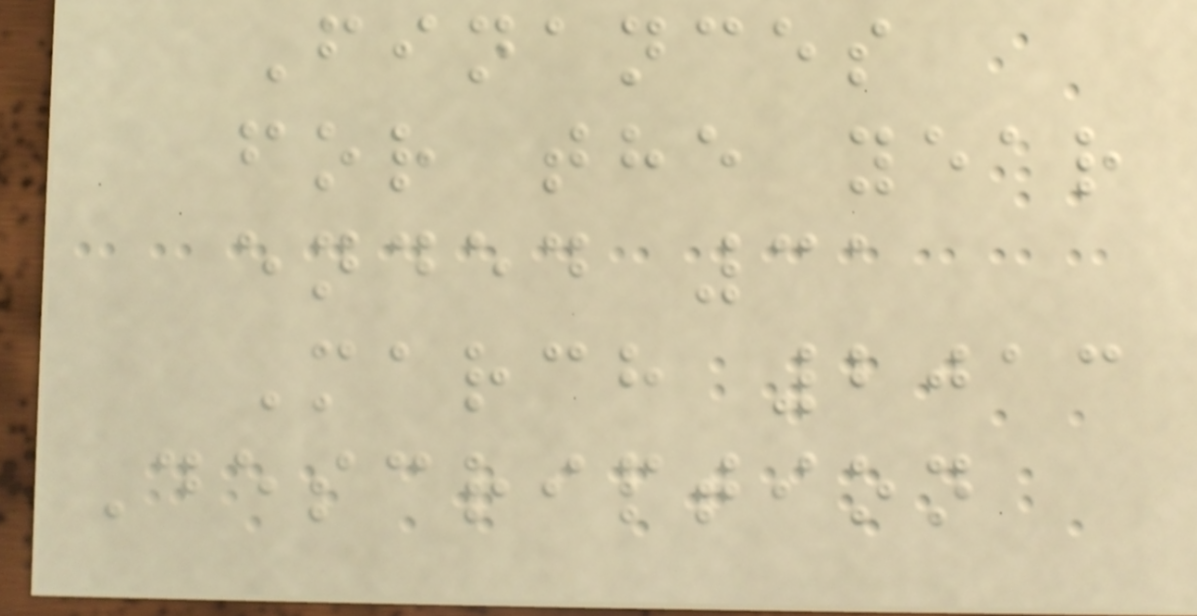Finances
for the year
ended 31
March 2013
Description
